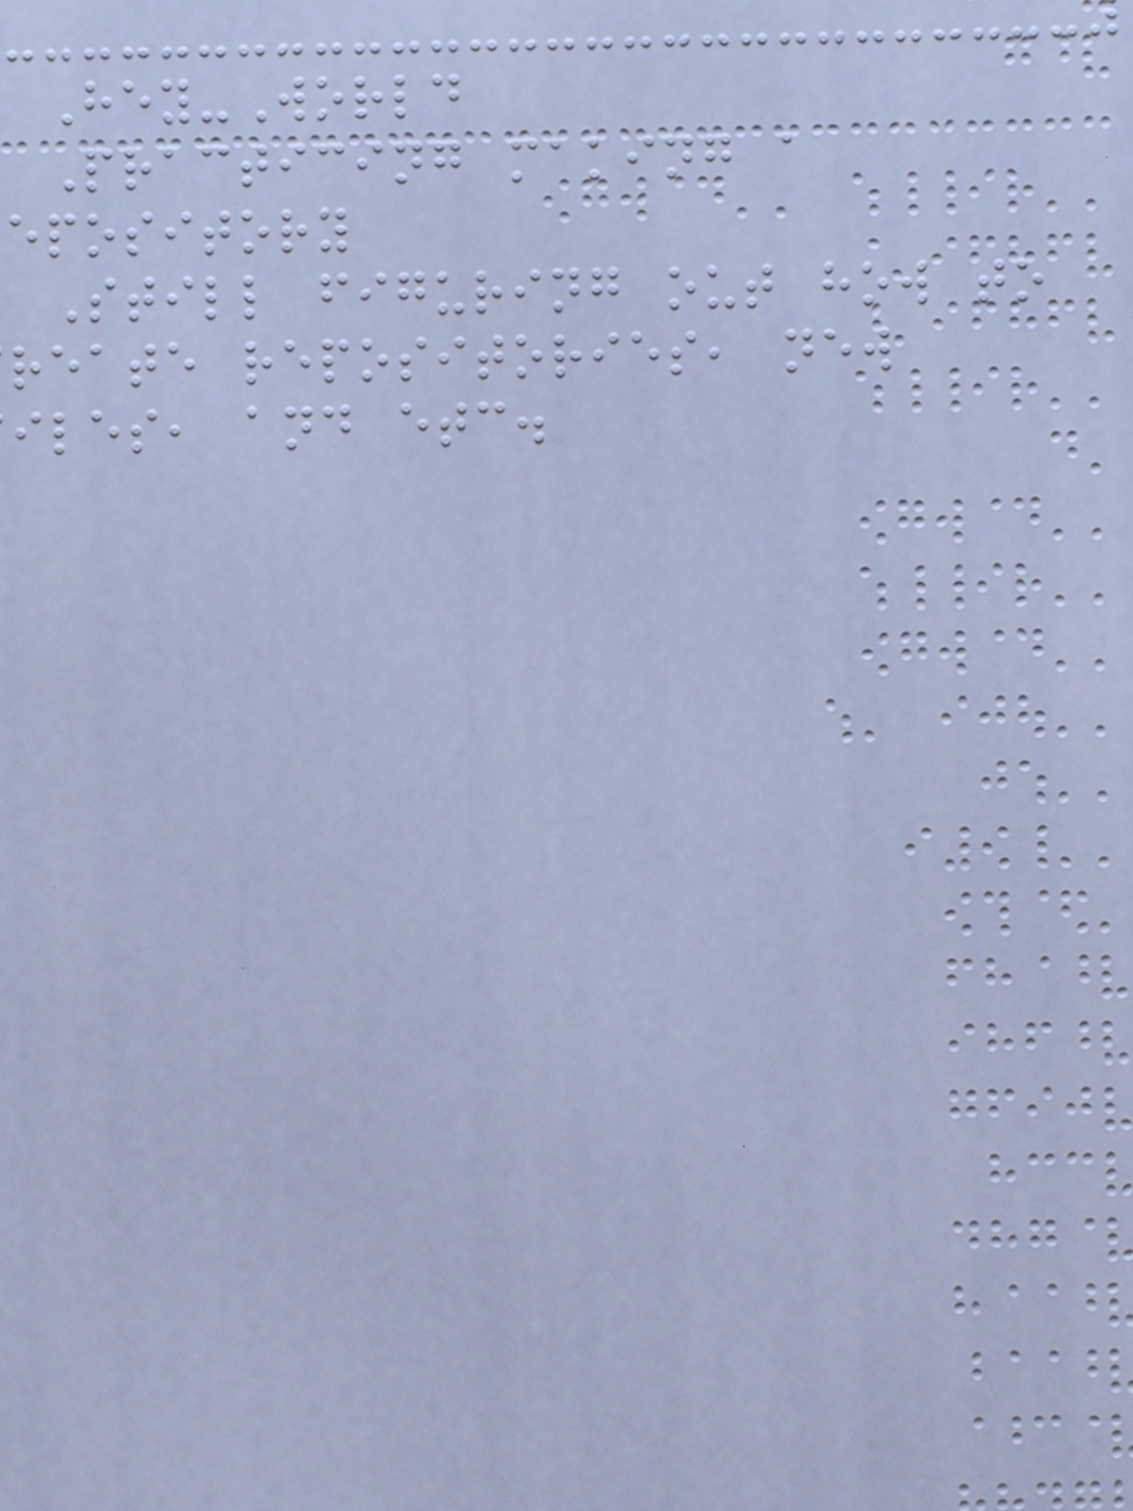Hey-World
Practicing making a
epository
Still figuring out how to
reate repositories, new
iles, and etc.
